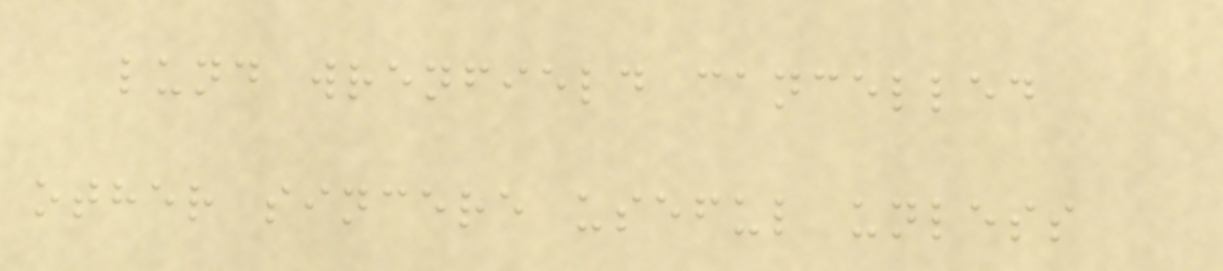lund wrenfield cancelled
other sincere useful unless
